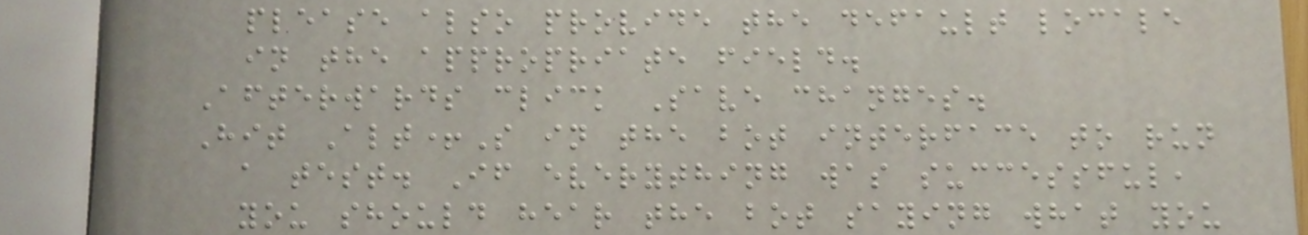please also provide the default locale
in the appropriate field.
Afterwards click Save changes.
Hit Alt+S in the bot interface to run
a test. If everything was successful,
you should hear the bot saying what you
